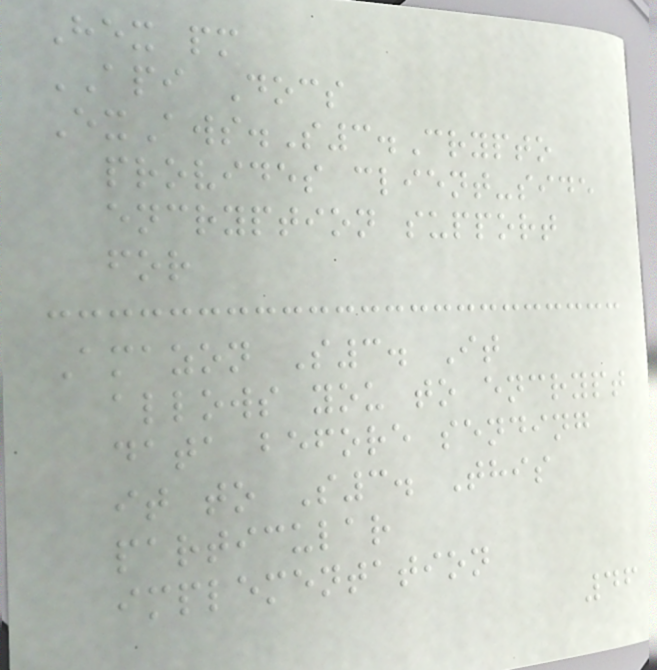Hex pm
API Docs
ExAws.S3.Crypto
provides client-side
encryption support
for
Amazon S3. It
allows you to encrypt
data before sending
it to S3. This
particular
implementation
46
